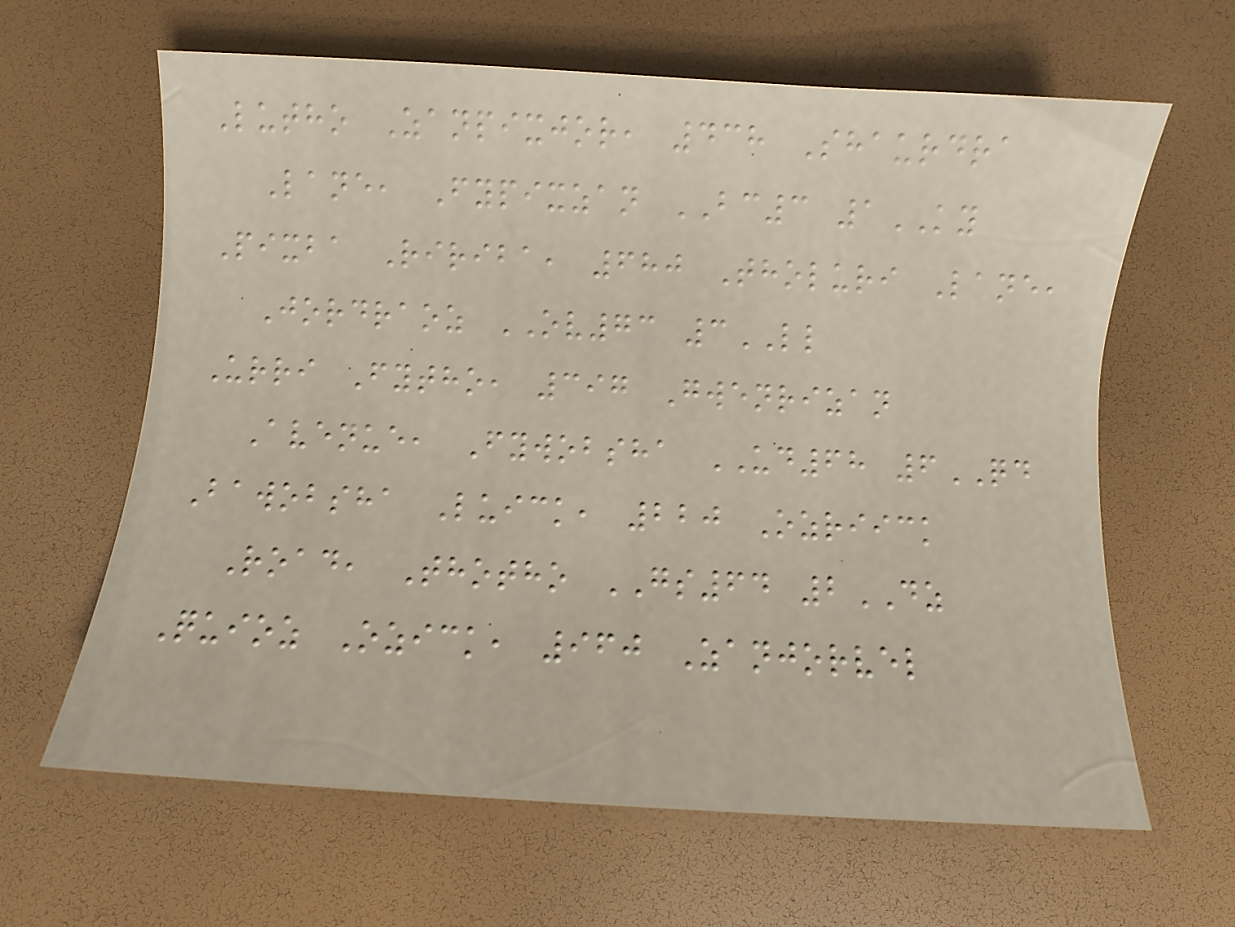Lutho Zanpixjor, 438 Shaurdra
Lane, Fypixzan BC3 1KY
Pixba Ririba, 680 Tholuri Lane,
Jordraoz OV73 3LL
Urri Fytho, 397 Gwenrizan
Avenue, Fywobsha UD68 6QD
Bawobsha Luick, 220 Ozriick
Road, Thotho GS64 2DZ
Quioz Ozick, 960 Zanjorvel
